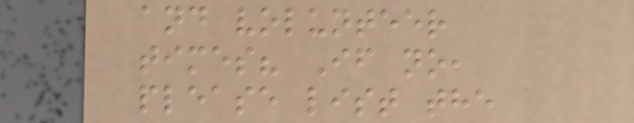and volunteer
times? If no,
please list the
